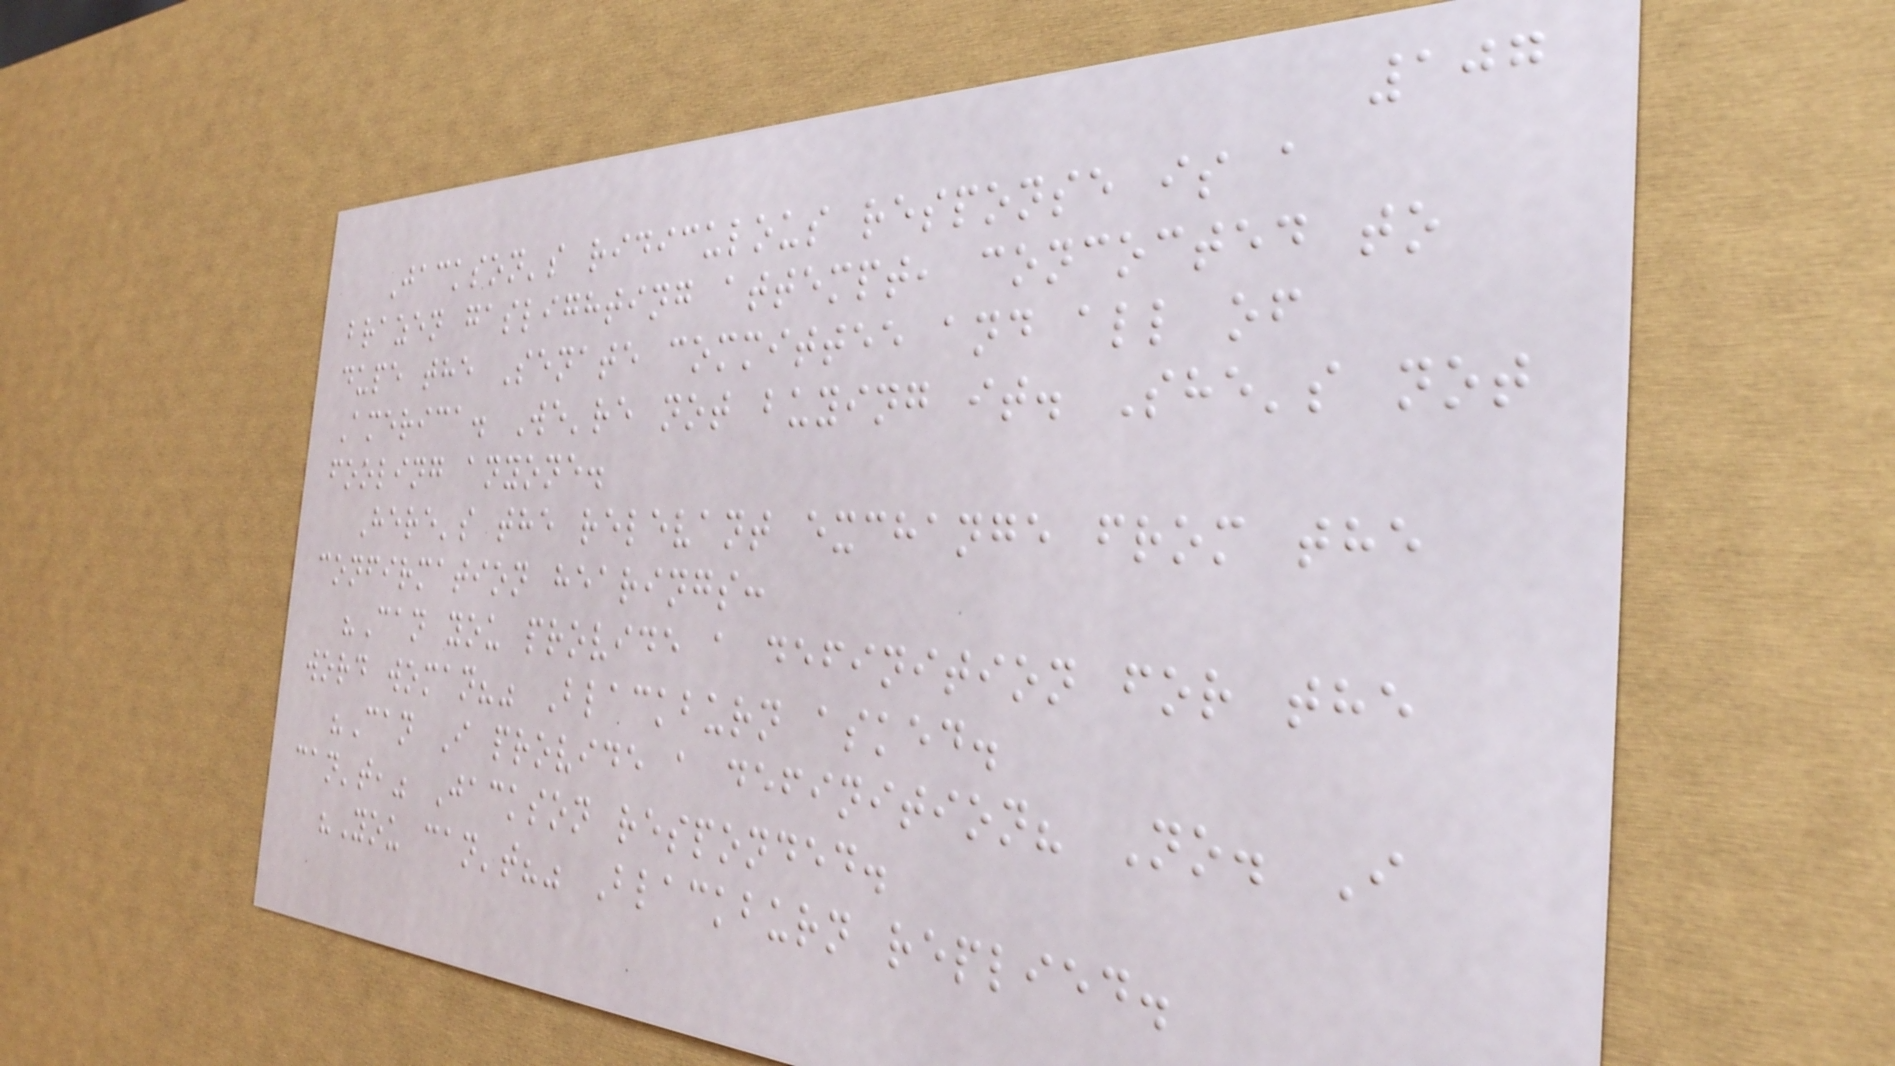107
Jackson's ridiculous response is a
brazen gaslighting attempt, concocted to
dupe the Senate committee and all of
America. We're not buying it. She's not
fooling anyone.
Here's the relevant exchange from the
confirmation hearings:
"Can you provide a definition for the
word woman?" Blackburn asked.
"Can I provide a definition? No. I
can't," Jackson responded.
"You can't?" Blackburn replied.
